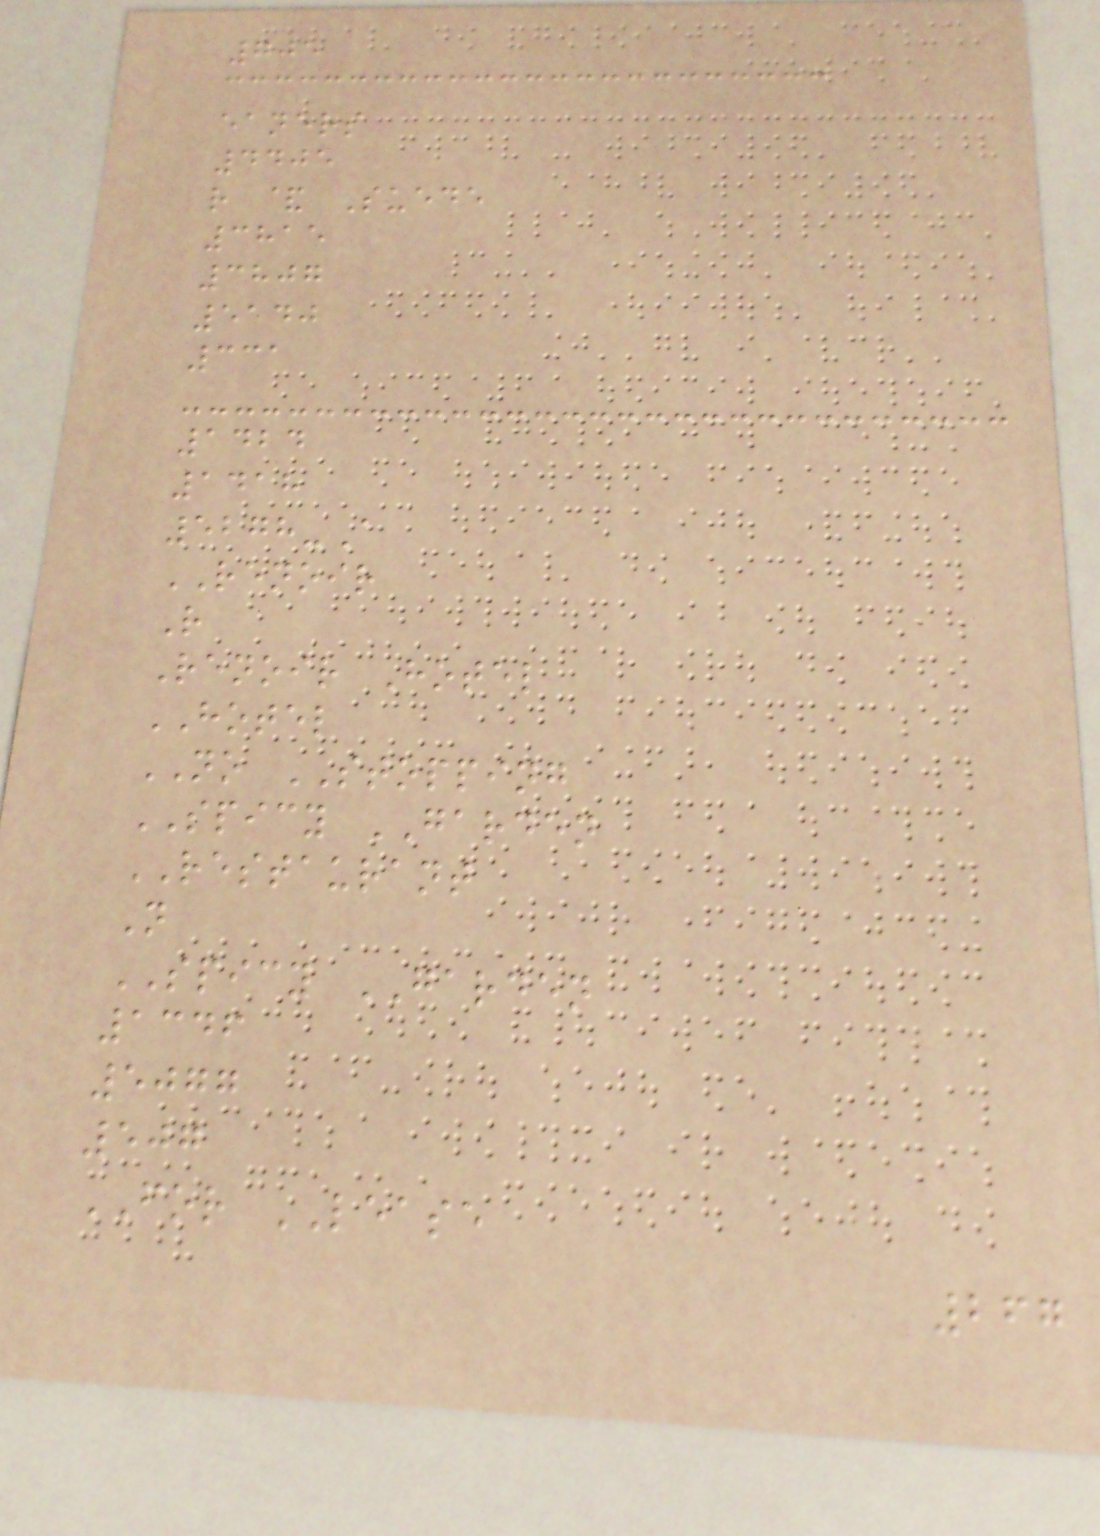705
eaners
4405
r & Suede
3815
3807
5140
331
1424
1418
5278-A
RENOIR
R
Renoir Hotel
HOTEL
NO STOPPING
SPICY GARDEN
RESTAURANT
N
SPICY GARDEN
1346
5077
507
FOR LEASE
267
